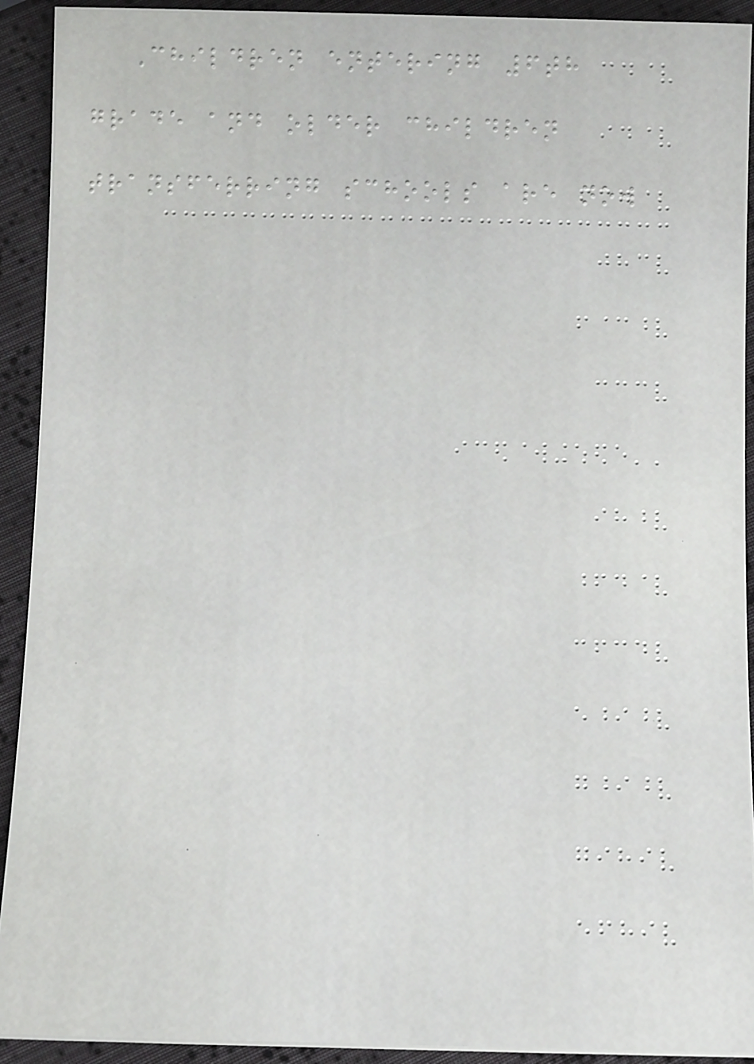Children entering 6th
grade and older children
transferring schools are now
